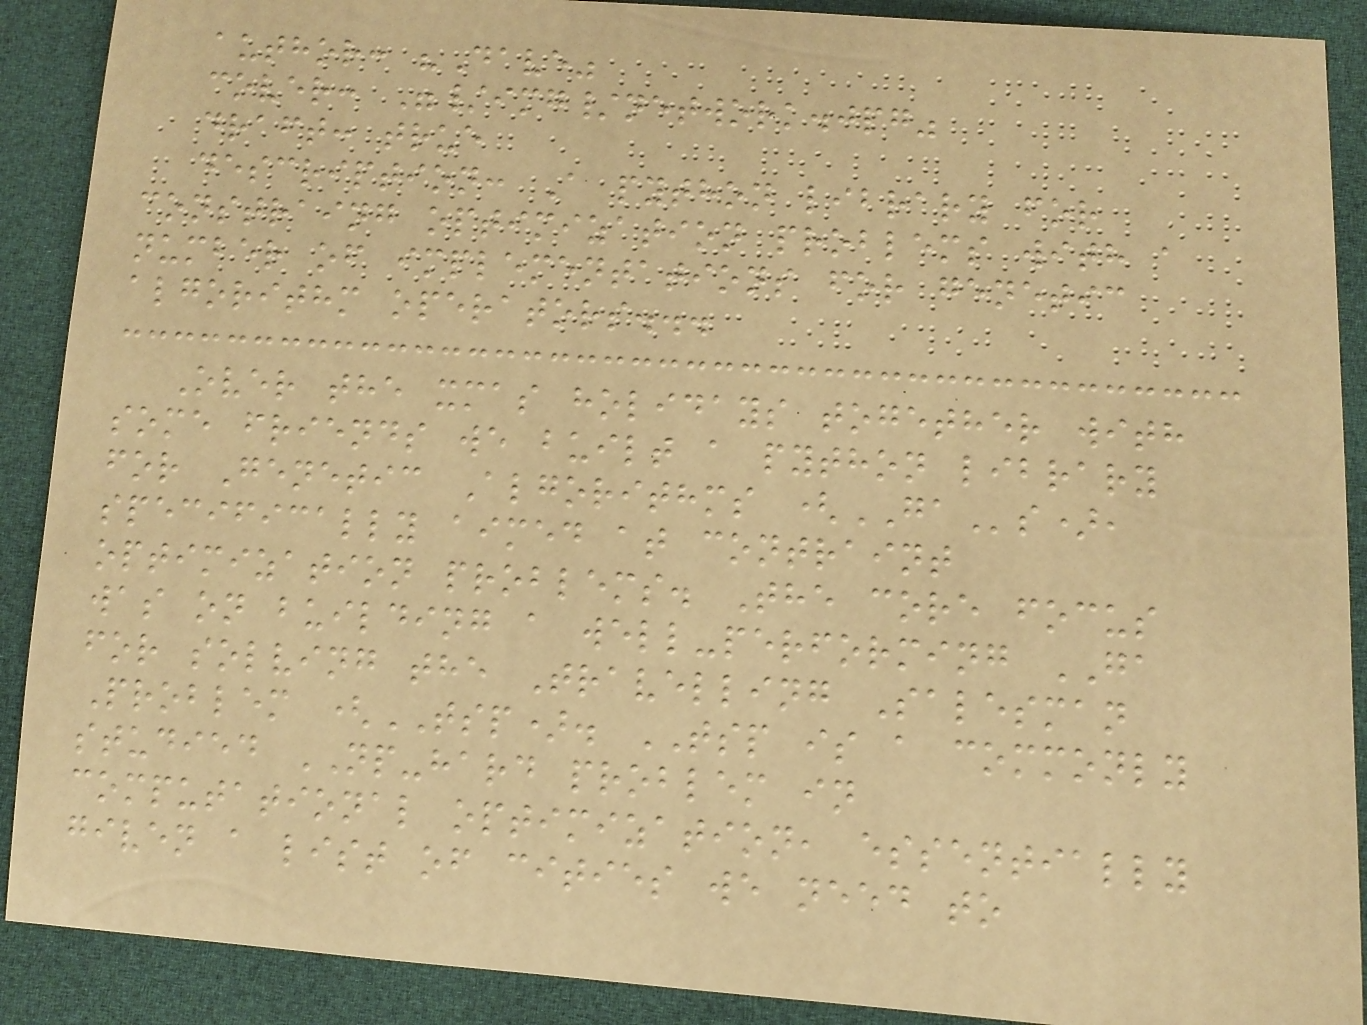author: "Dave"
cover: "/img/network.jpg"
draft: true
description: A python library for
constraing optimization problems with a
number of implementations for genetic
algorithm operators...
Over the xmas holidays together with
some friends we built a python library
for Genetic Algorithms (GAs),
specifically aimed at contraint
optimization problems. The core focus
was on building a well-performing GA
for solving the Travelling Salesman
Problem (TSP). TSP is a commonly
studied NP-hard problem in
computational optimization, essentially
given a list of cities we need to
